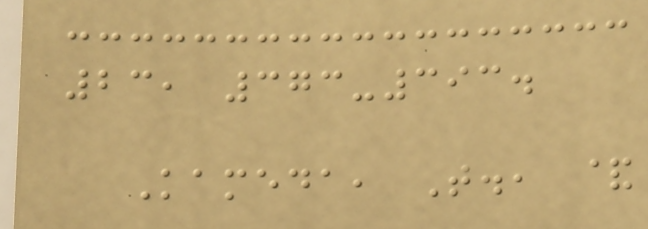23, 373-393.
Kameda, T., &
